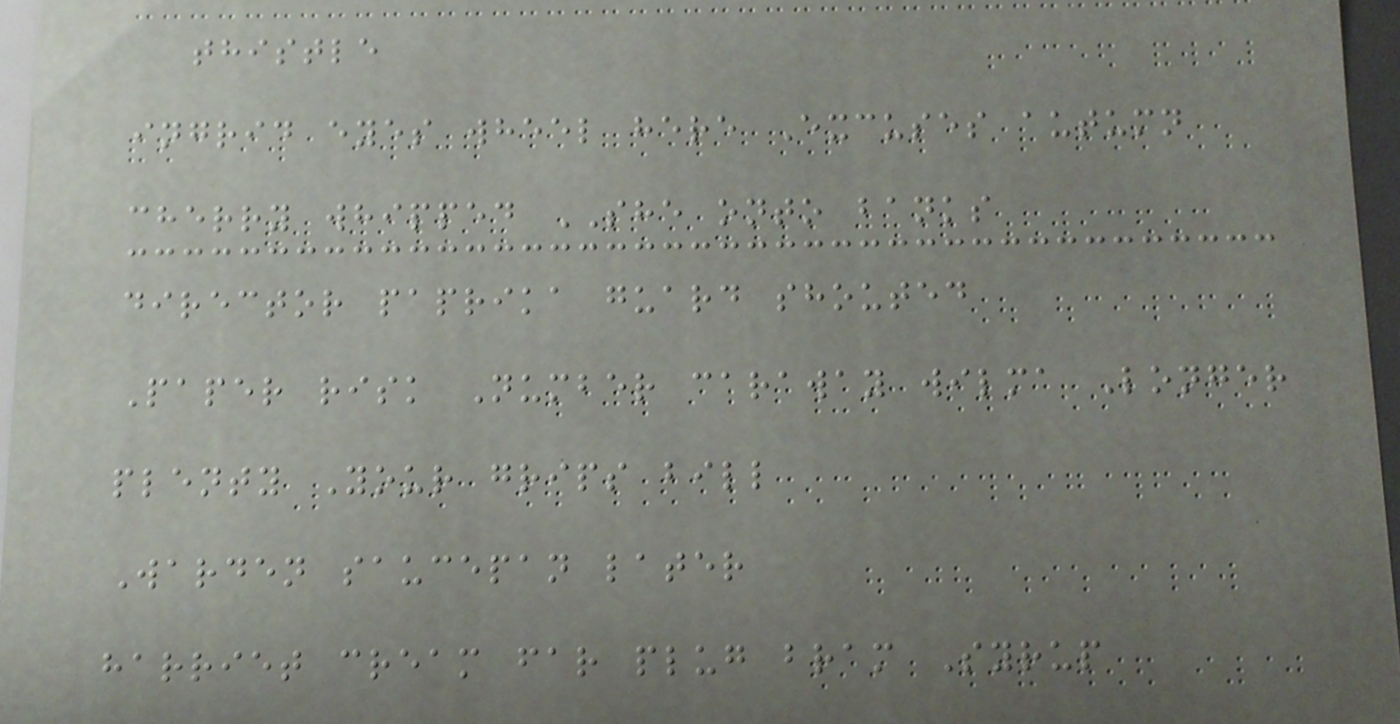thistle
ingrid eyes wheel here Excuses autumn
cherry whipped SHE onto banks
director paprika guard shouted
Paper risk Number caraway wilma Longer
plenty Your grips bill
Warden saucepan later
harriet cream far plug bram Syrup
